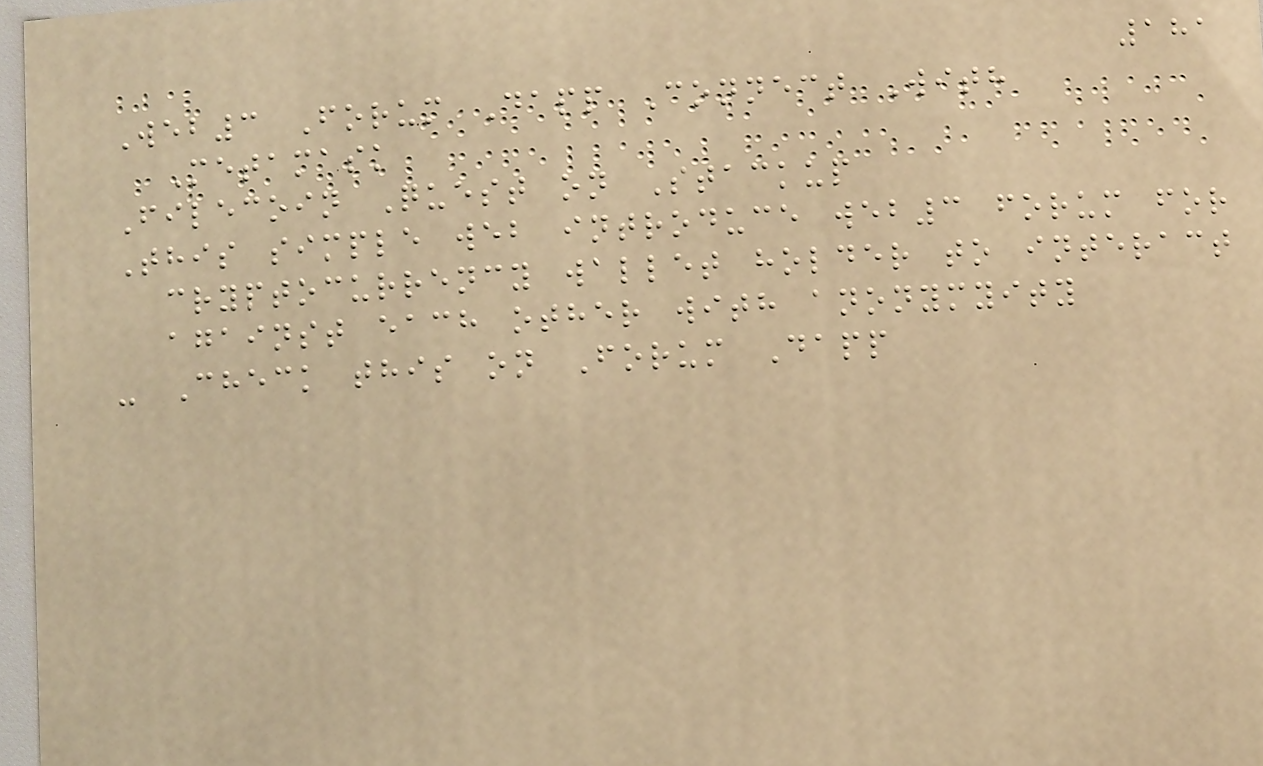181
Web3 Forum Dapp Connect With
Metamask
Filecoin Quest on Stackup
This simple web introduce web3 forum for
cryptocurrency wallet holder to interact
against each other with anonymyity
- Check this on Forum Dapp
